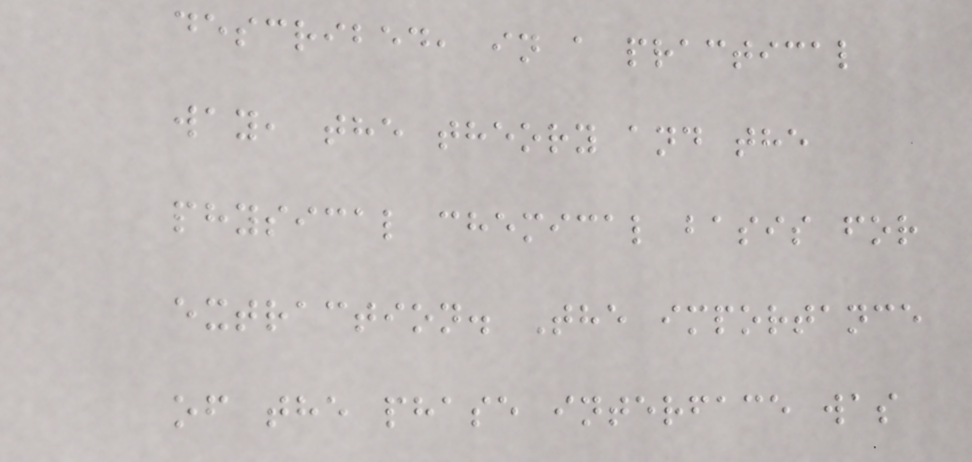described, in a practical
way, the theory and the
physical chemical basis for
extraction. The importance
of the phase interface was
